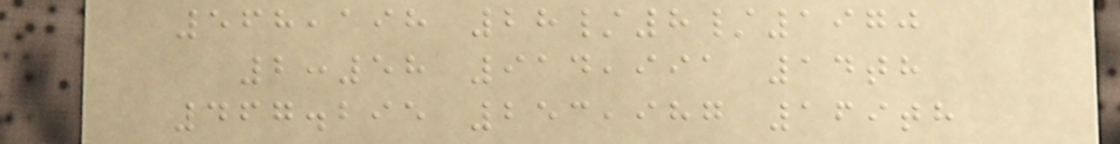568,198 28/8/1970
2:58 914,991 14th
467.295 253,987 169th
